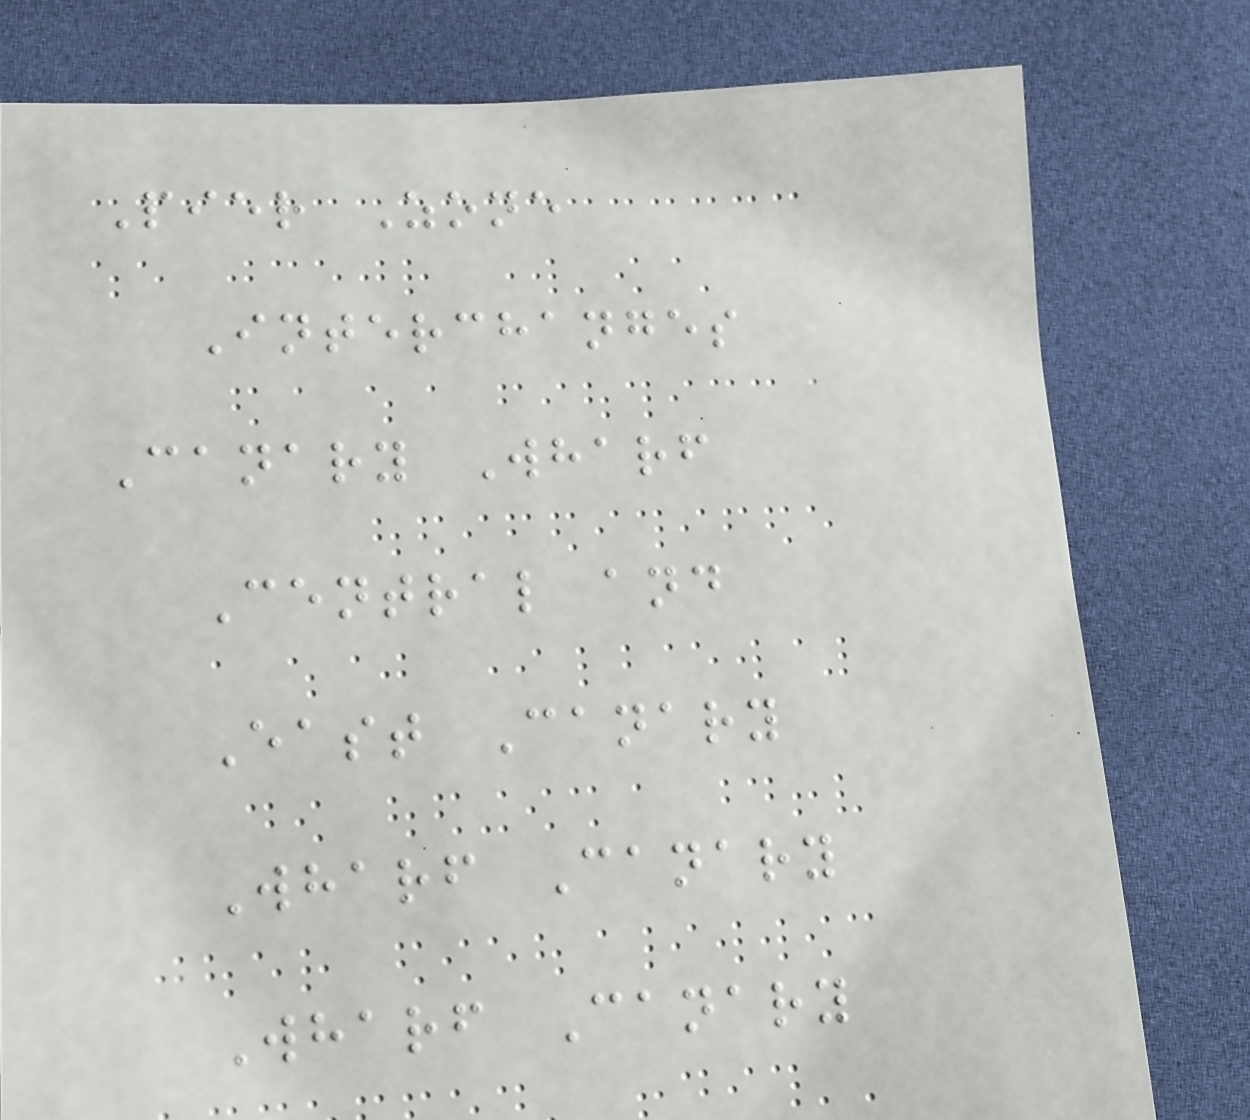Pier Zone
Interchanges
Canary Wharf
Central and
East Canary
Wharf Canary
Wharf Canary
